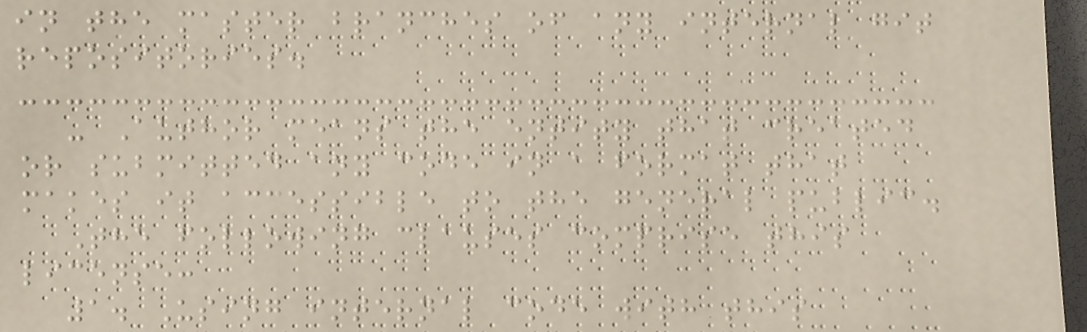in the master branches of any internal git
repositories.
- Author means the entity that created
or submitted any code in a format that
makes it accessible to the general public.
The following clauses comprise this
license:
1. Using internal code with this
